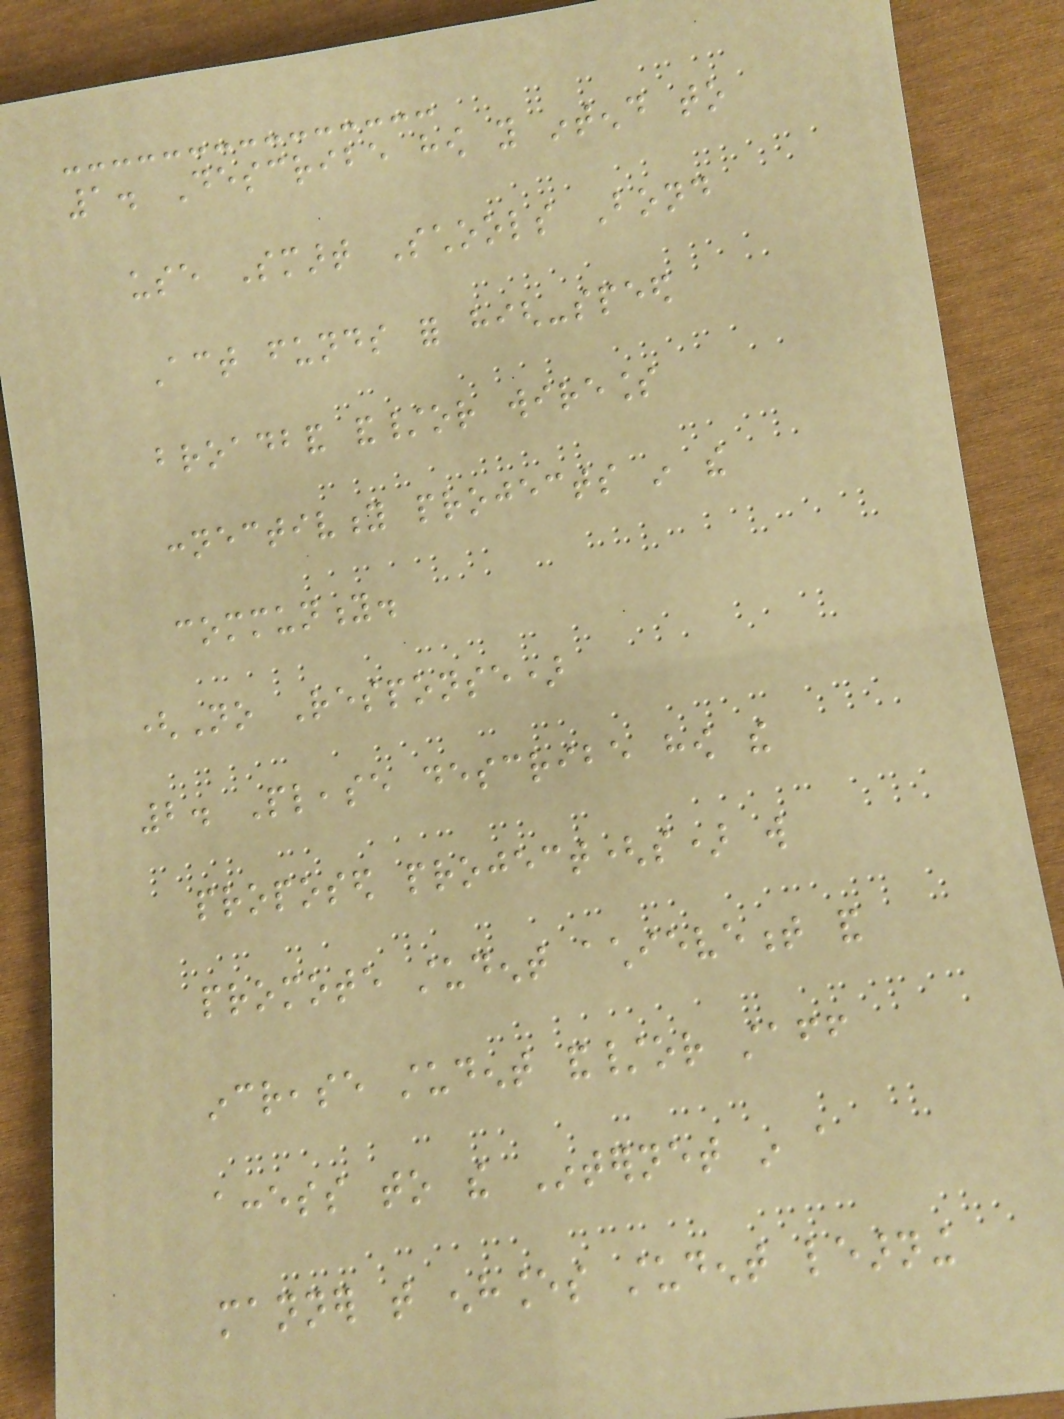1. Describe how you intend to
use Smart Schools Bond
Act funds for high-speed
broadband and/or wireless
connectivity projects in the
community.
(No Response)
2. Please describe how the
proposed project(s) will
promote student achievement and
increase student and/or staff
access to the Internet in a
manner that enhances student learning
